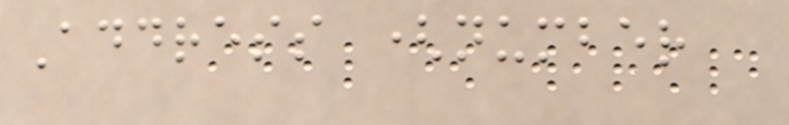Address (number
